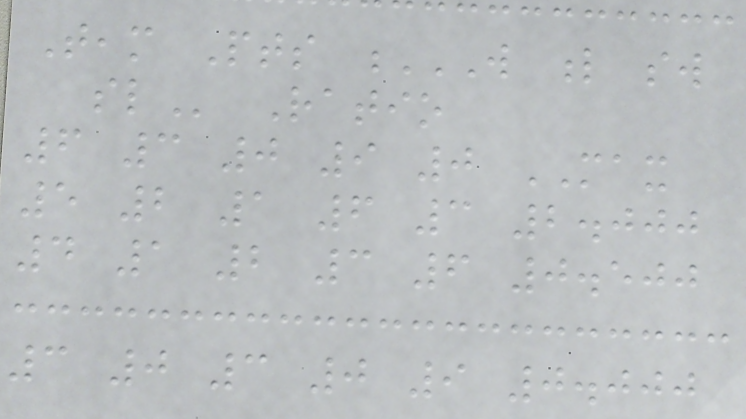Team Pts W L SW
SL Ratio
6 3 0 9 0 MAX
5 2 1 6 3 2.000
4 1 2 3 6 0.500
3 0 3 0 9 0.000
